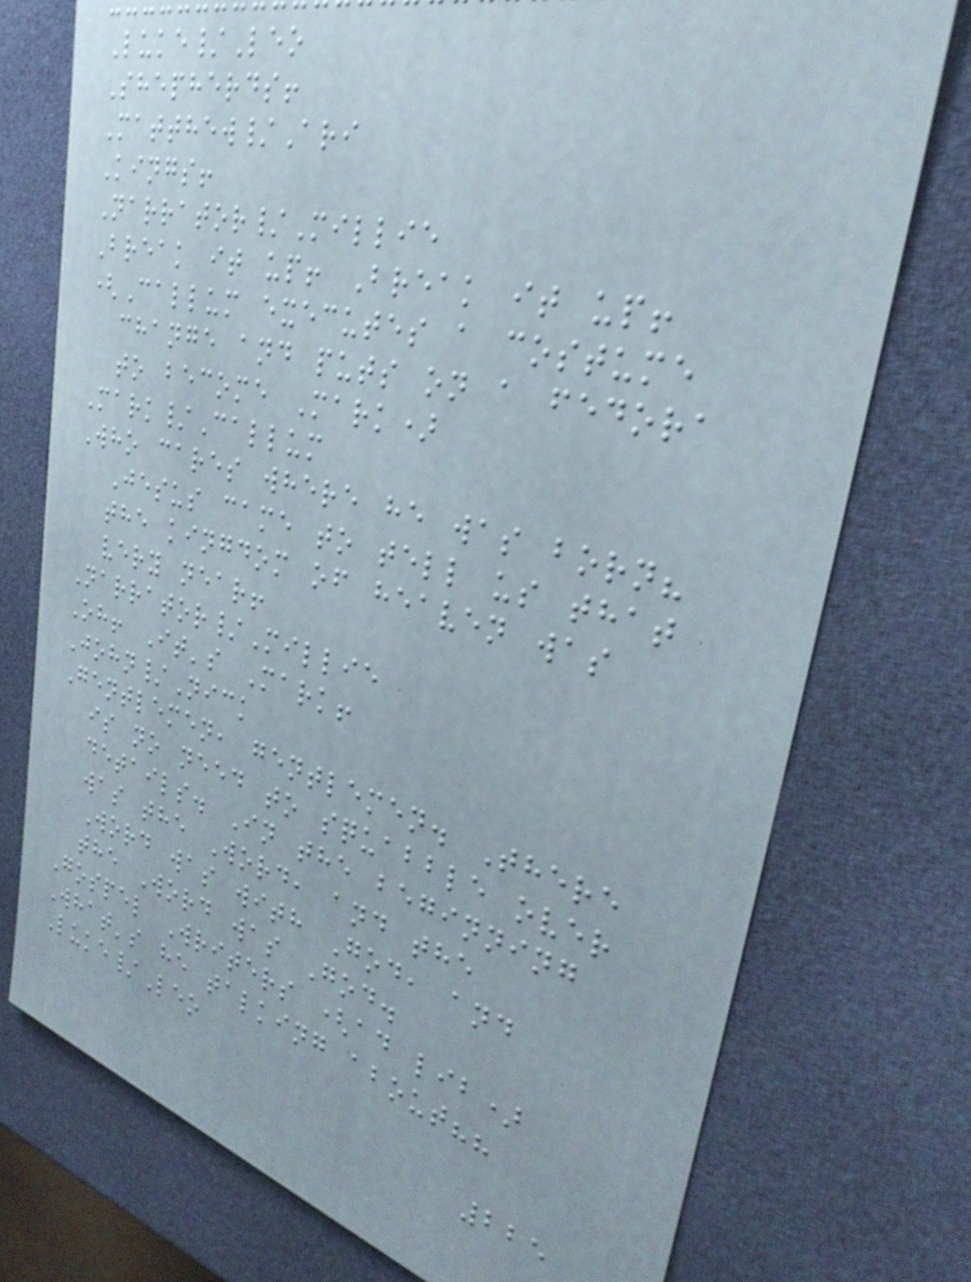Luke/Leo
Shepherds!
Matthew/Ari
Kings!
Narrator/Millie
Break it up! Break it up!
(Callum executes a costume
change and puts on a fedora
to become Mark)
Mark/Callum
Who cares where he was born?
Jesus came to tell us that
the kingdom of heaven was
very near!
Narrator/Millie
Oh! It's Mark!
John/Nick
Gentlemen, gentlemen. There
is no need to squabble over
details. In the beginning
was the Word, and the
Word was with God, and
the Word was God.
Gospel Writers (ad lib)
What's he talking about??
Luke/Leo
225
